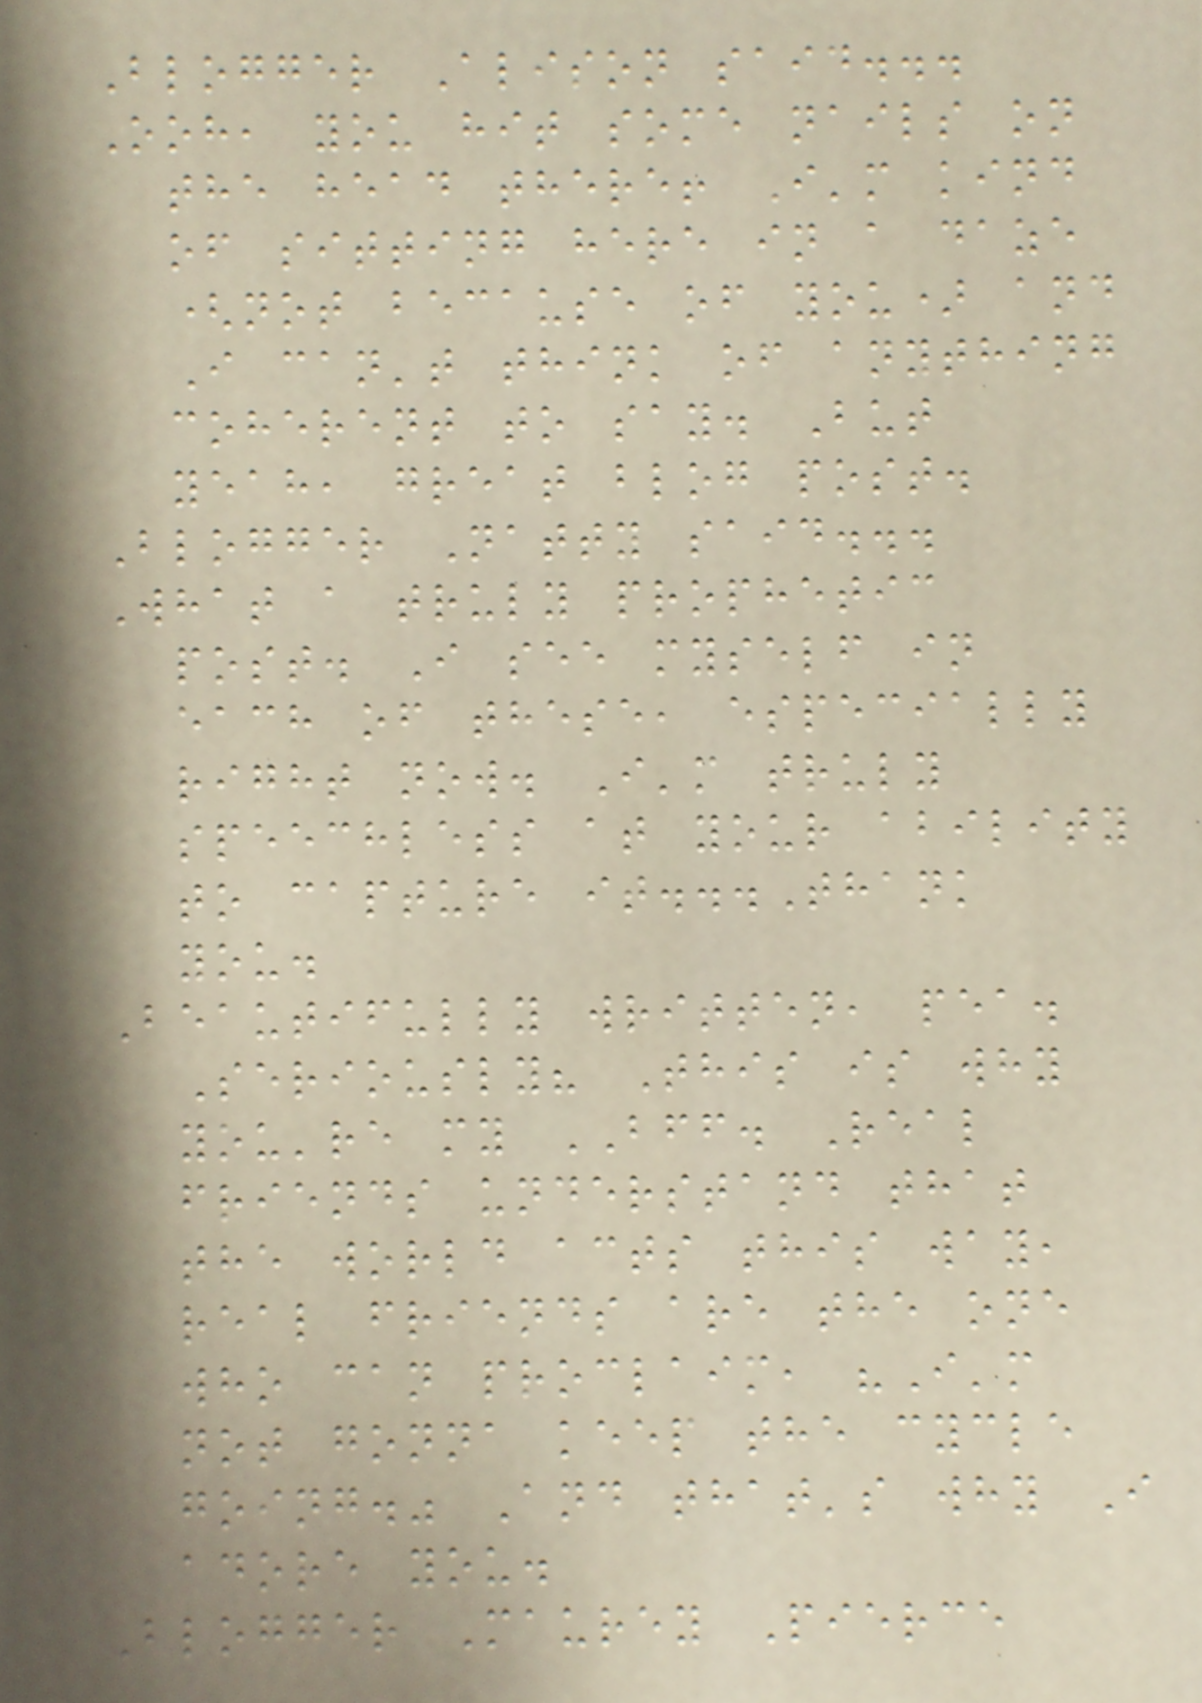Blogger Alison said...
Ooh, you hit some nails on
the head there! I'm kind
of sitting here in a daze
(not because of you) and
I can't think of anything
coherent to say. But
yeah, great blog post.
Blogger Natty said...
What a truly prophetic
post. I see myself in
each of these, especially
right now. I'm truly
speechless at your ability
to capture it...Thank
you.
Beautifully written, pea.
Seriously? This is why
you're my BFF. Real
friends understand that
the world acts this way,
real friends are the one
who can proclaim, "I'm
not gonna keep the cycle
going." And that's why I
adore you.
Blogger Maurey Pierce
